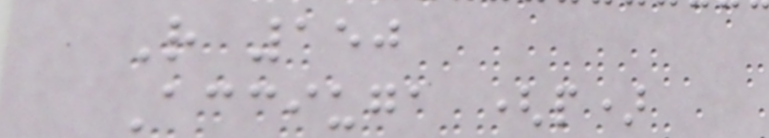R 150
Acciuga (p)
